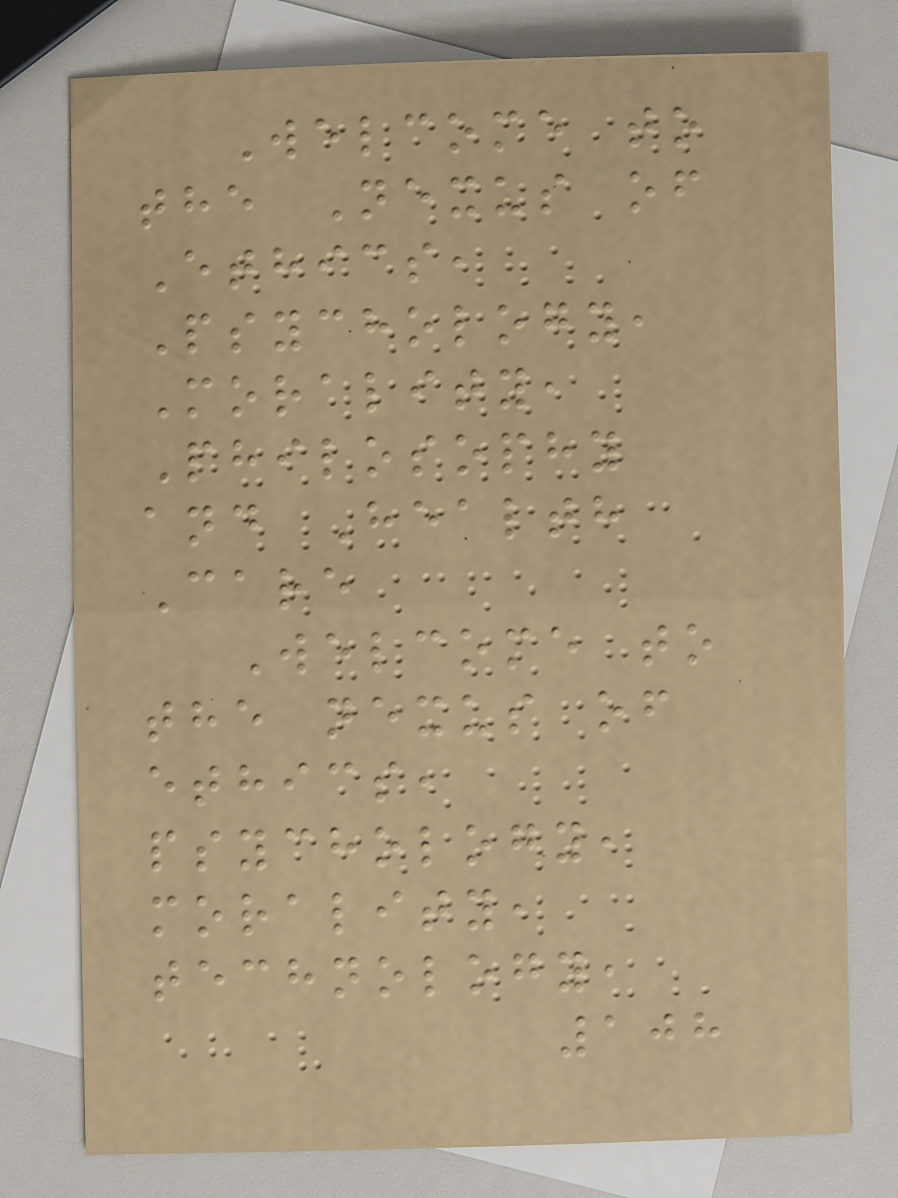Welcome to
the Nexus of
Ethics,
Psychology,
Morality,
Philosophy
and Health
Care
Welcome to
the nexus of
ethics,
psychology,
morality,
technology,
108
